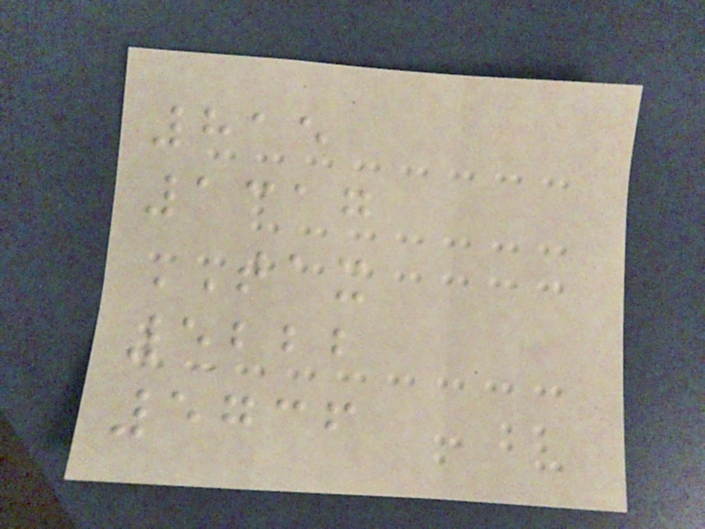815
1317
TAX
5222
5736
